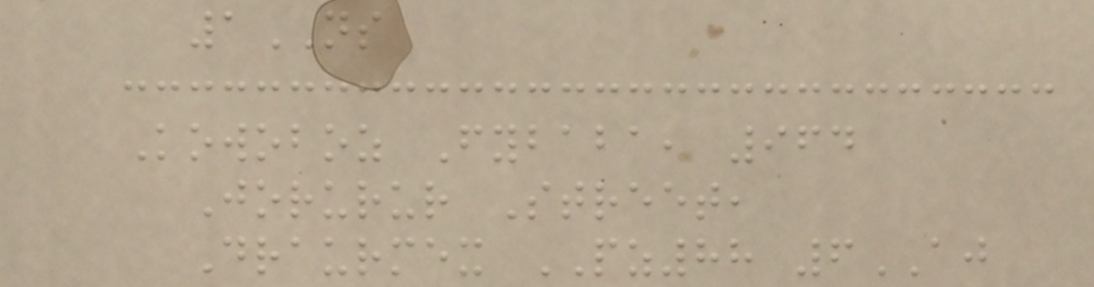1NS
Kowoboz Fybaba, 964
Jorurur Street,
Draurmex PZ88 6AJ
